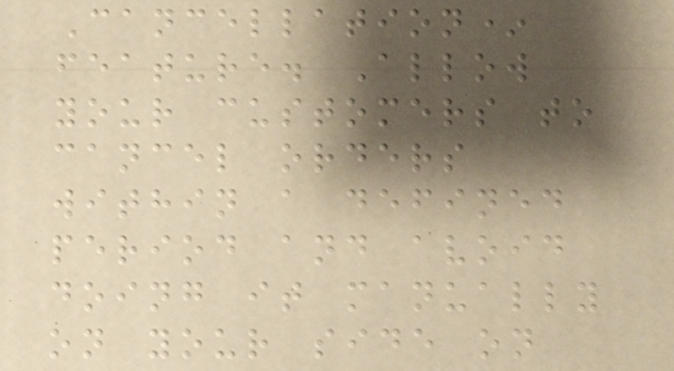Cancellation*
feature. Allow
your customers to
cancel orders
within a defined
period and avoid
doing it manually
on your side on
